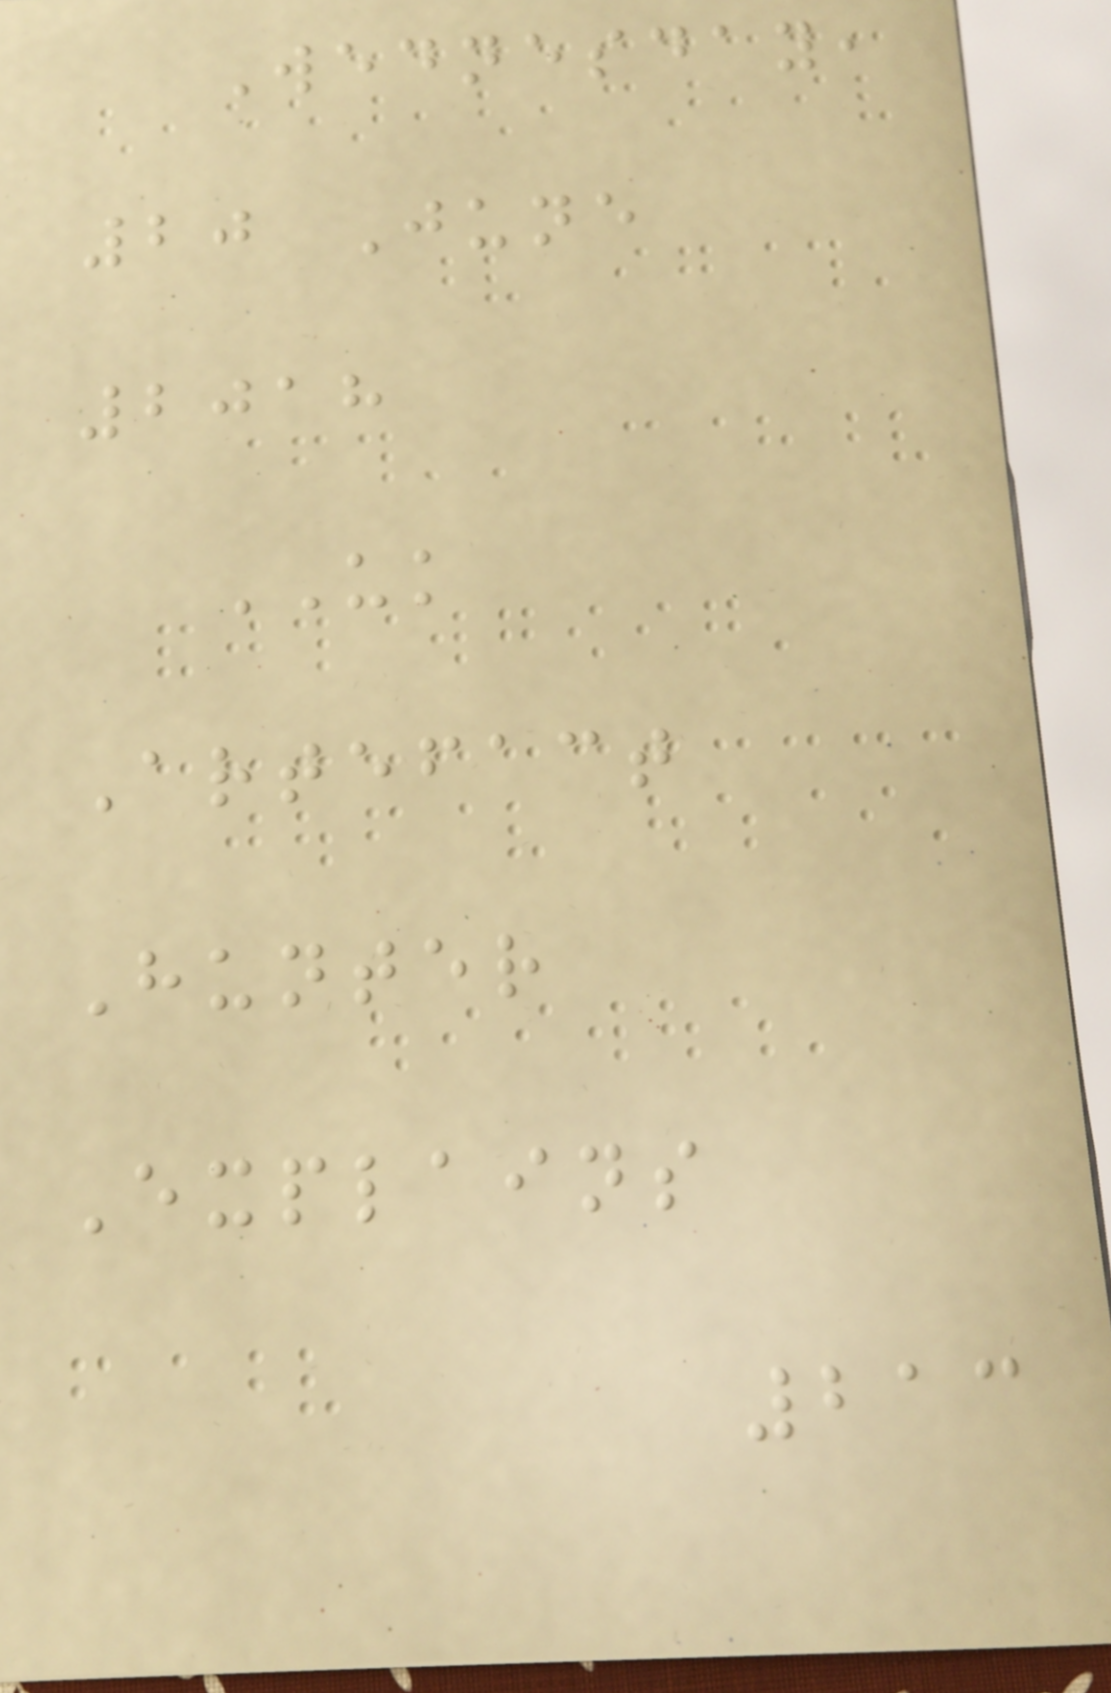Wednesday,
20 June
2018
UK
Artefact
Hunter
Explains
213
